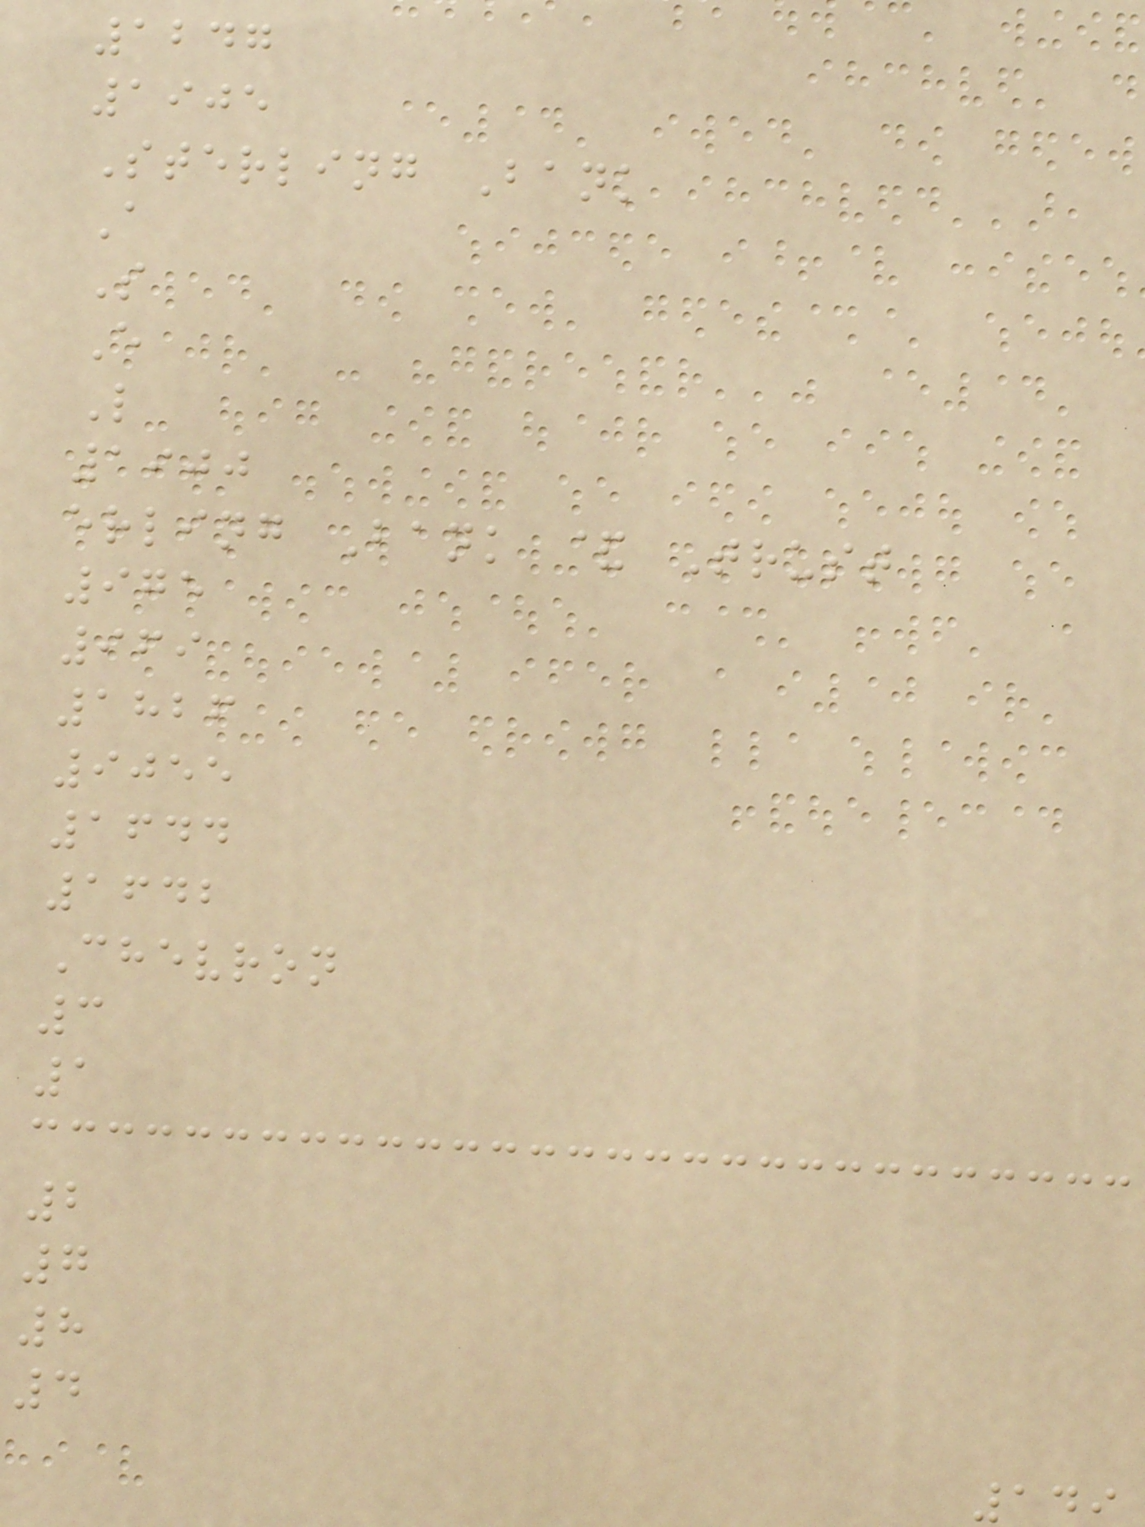1247
1905
Sterling Bank
A
S
E
L
1900
erling Bank & Trust
975
969
1826
9055
1644
1642
Chevron
3
1
2
7
8
4
